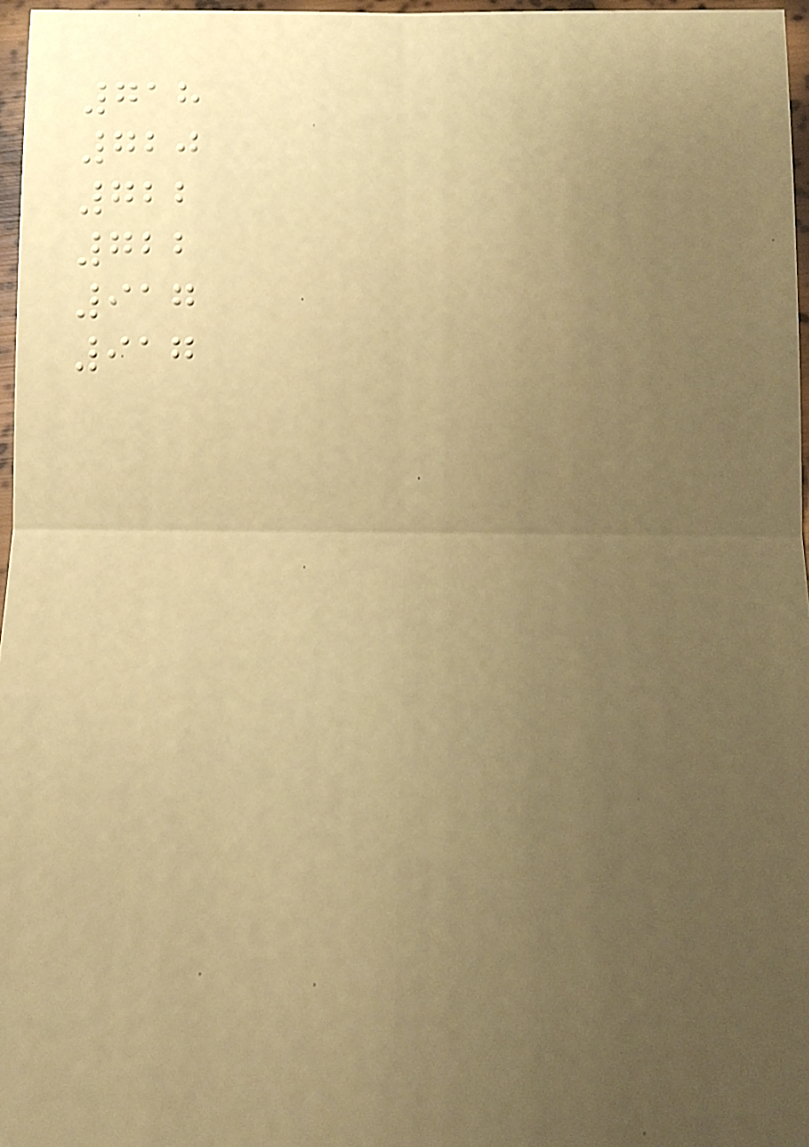718
720
722
722
917
917
